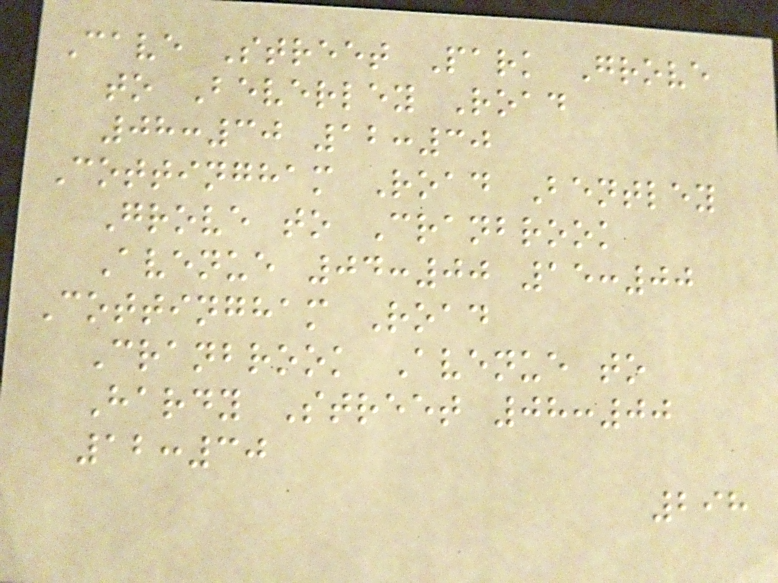Cave Street Park Grove
to Beverley Road
08:30 12:30
Cottingham Road Bentley
Grove to Cranbrook
Avenue 04:00 15:00
Cottingham Road
Cranbrook Avenue to
Hardy Street 08:00
12:30
298
